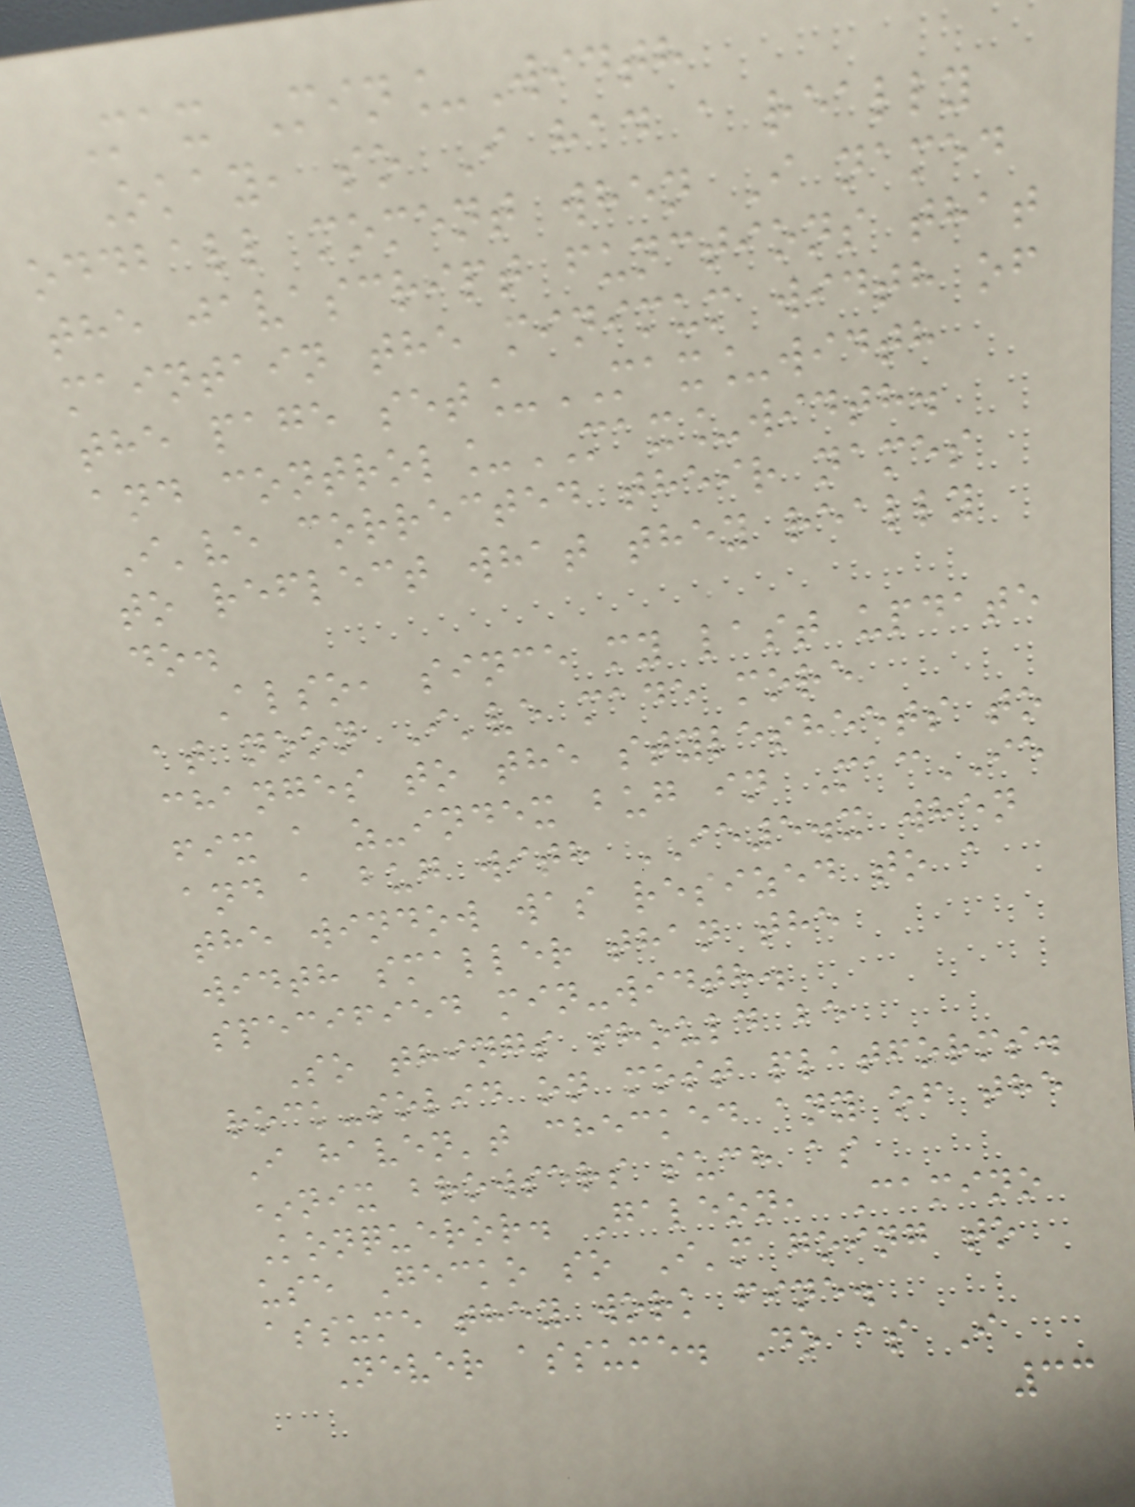Max Min_Width
Okay, so I had a really
oddball moment when I named
the javascript functions that
maintain the minimum width of
the page set_MAX_width
and control_MAX_width.
I've corrected their names
to reflect what they really
do.
Also, since my last update
at noon I've made more
changes to the stylesheets to
fix a z-index bug in MacIE
and a bug with IE5.x when
the window was resized to a
width smaller than the
specified min-width.
So things should be
rock-solid on most platforms.
I haven't checked any of the
*nix browsers such as
Konqueror. Galeon, Camino
use Gecko so I'm going to
assume they work fine.
Never assume. Do as I
33
